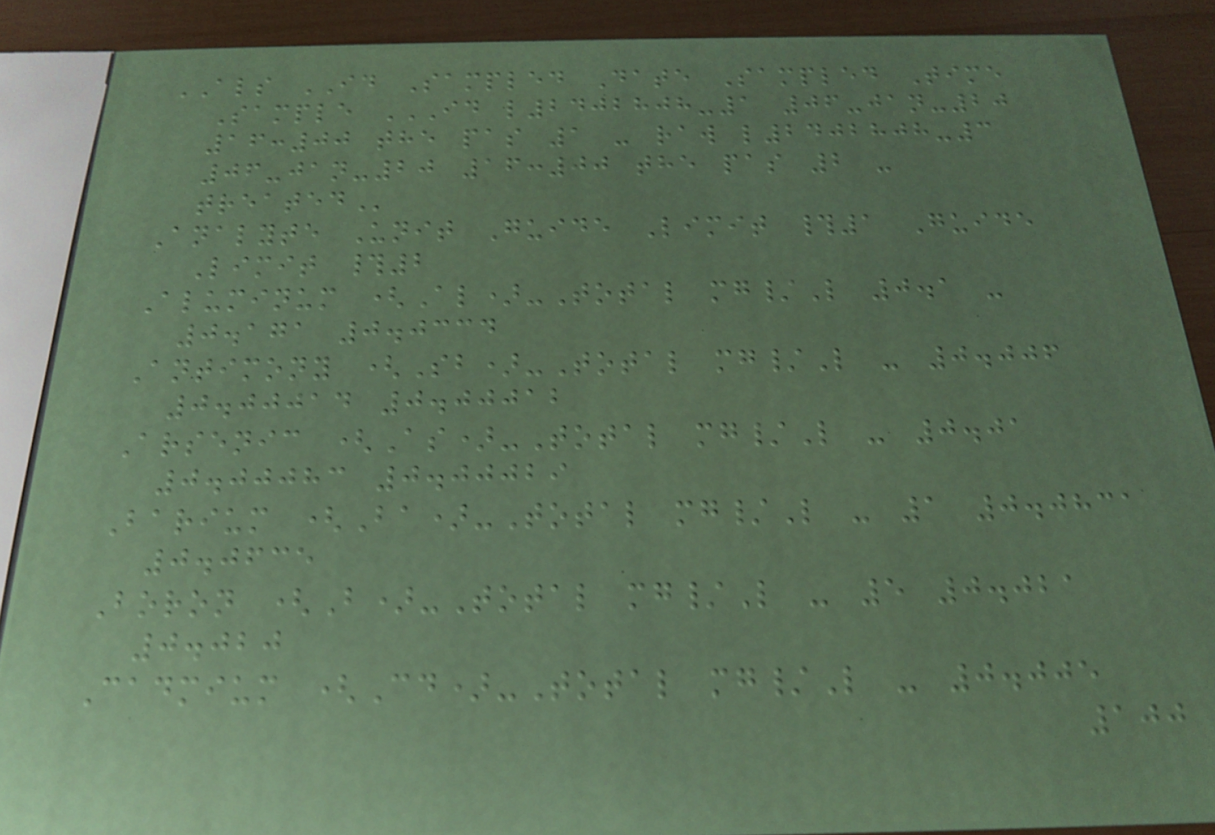ALS ID Sampled Date Sampled Time
Sample ID L2402808-1 06-JAN-20
16:00 THE PAS 1 - RAW L2402808-3
06-JAN-20 16:00 THE PAS 2 -
TREATED
Analyte Unit Guide Limit #1 Guide
Limit #2
Aluminum (Al)-Total mg/L 0.1 -
0.171 0.0334
Antimony (Sb)-Total mg/L - 0.006
0.00014 0.00012
Arsenic (As)-Total mg/L - 0.01
0.00083 0.00029
Barium (Ba)-Total mg/L - 1 0.0831
0.0635
Boron (B)-Total mg/L - 5 0.021
0.020
Cadmium (Cd)-Total mg/L - 0.005
100
